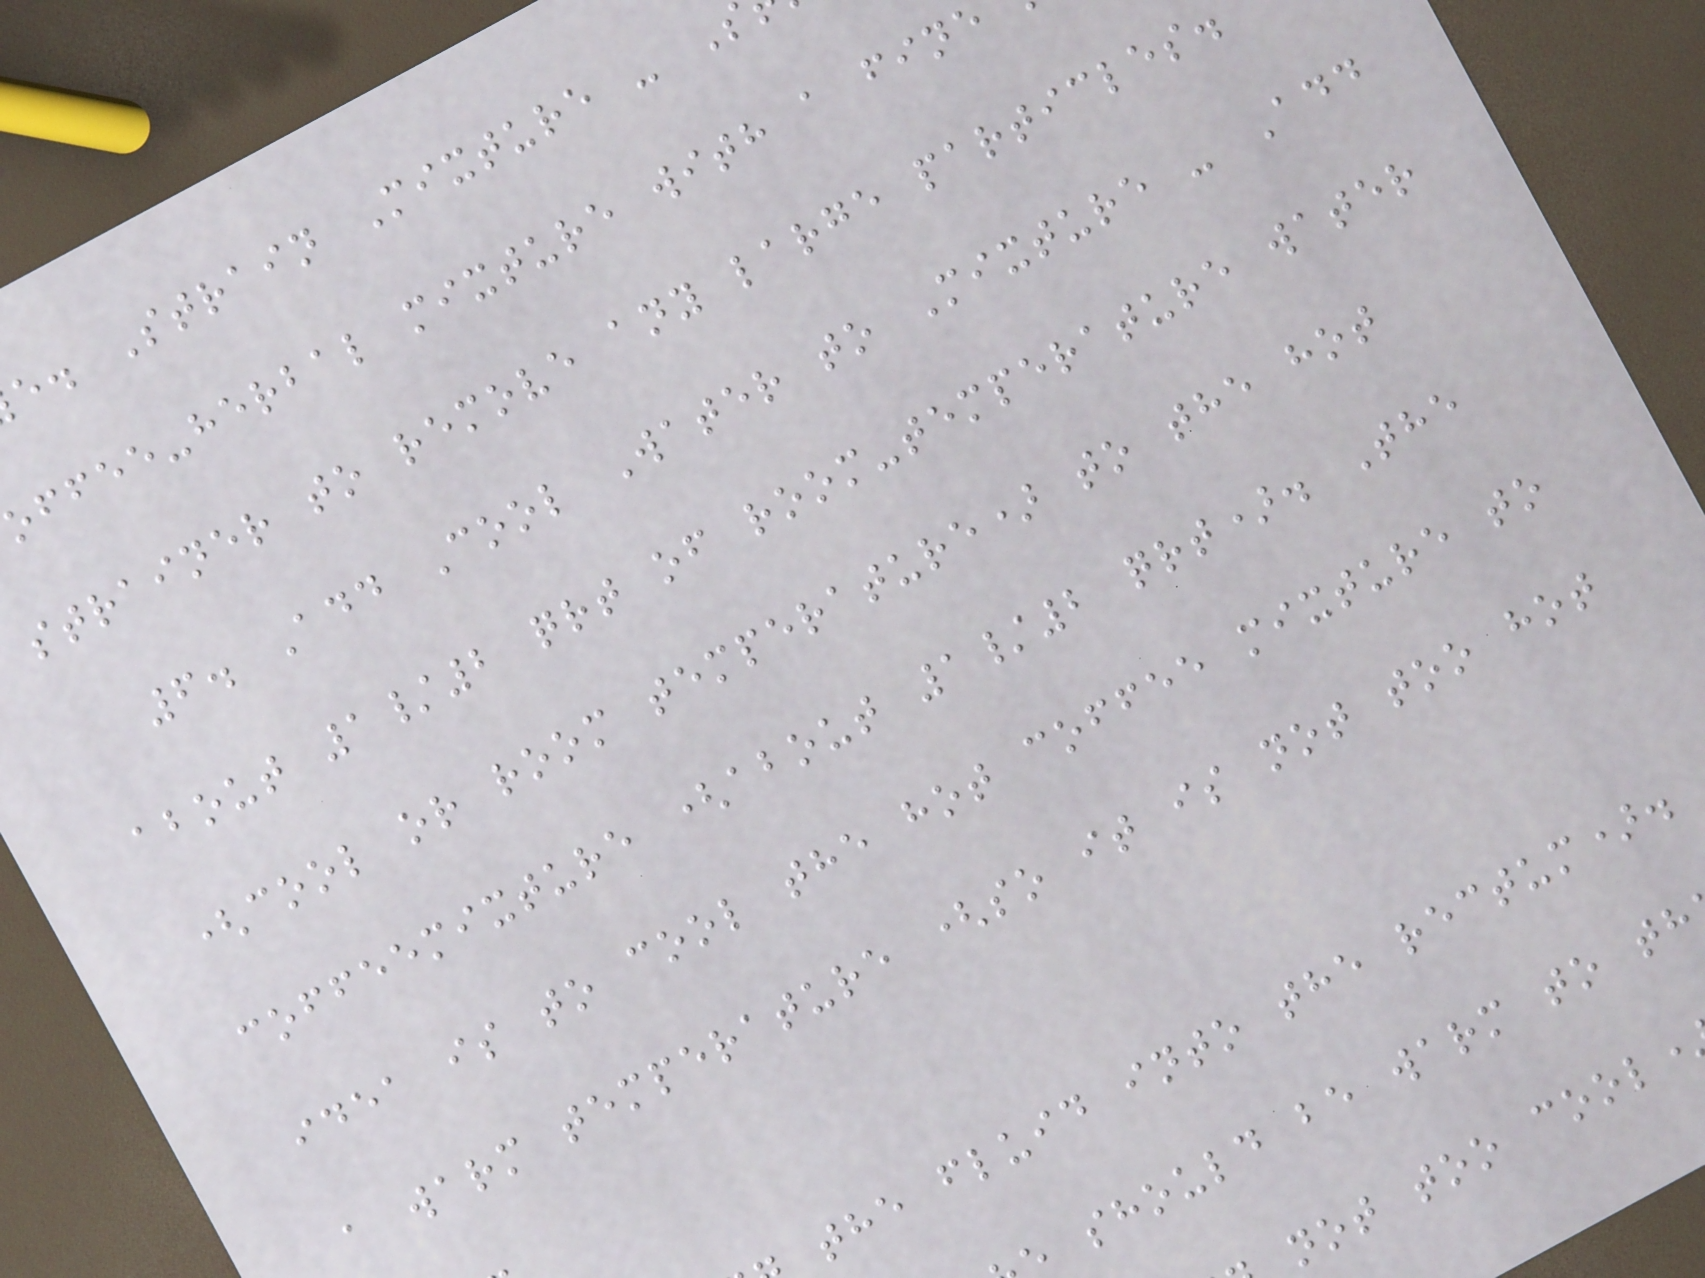e. Strain Mixture - S
offee-herbal mixture with a fine
strainer to remove any large particles.
6. Add Cool Water to Mixture - Add
about 1/2 qrt of room-temperature water
(cool or room temperature) to the hot
coffeemixture (about 1/2 qrt). The
idea is to cool the hot coffee mixture to
a warm temperature (so it is not too hot
the fluid into the rectum).
should be warm to th
not too cool
